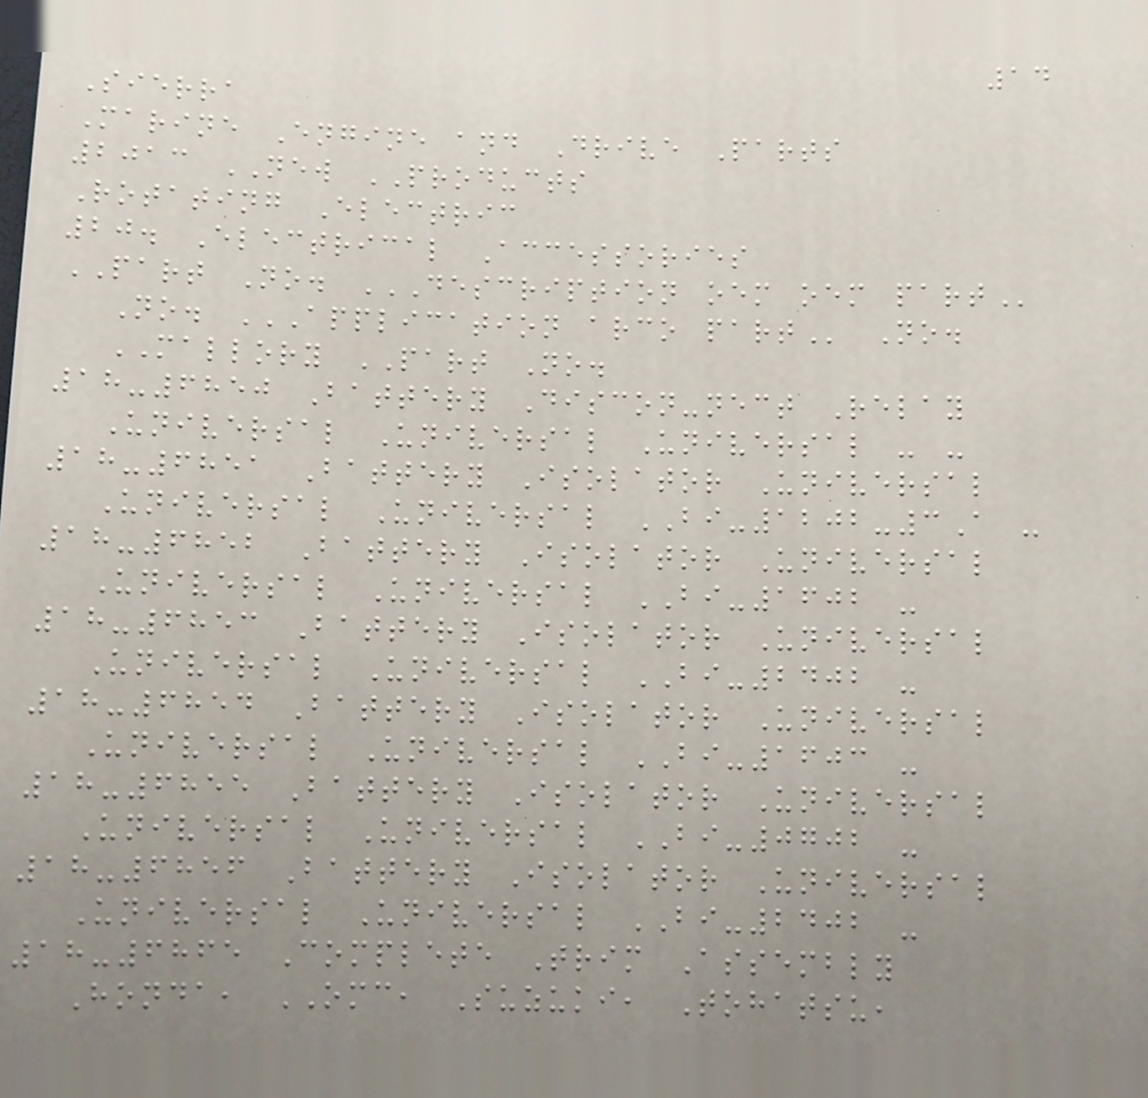14
Sierra
Marine Engine and Drive Parts
2013 NEW PRODUCTS
Rotating Electric
20. Electrical Accessories
PART No. DESCRIPTION OEM OEM PART
No. APPLICATION ARCO PART No.
MALLORY PART No.
18-6850 Battery Discon-nect Relay
Universal Universal Universal - -
18-6851 Battery Isolator Universal
Universal Universal BI-1202-3A -
18-6852 Battery Isolator Universal
Universal Universal BI-1602 -
18-6853 Battery Isolator Universal
Universal Universal BI-2402 -
18-6854 Battery Isolator Universal
Universal Universal BI-1603 -
18-6855 Battery Isolator Universal
Universal Universal BI-0702 -
18-6856 Battery Isolator Universal
Universal Universal BI-2402 -
18-6865 Complete Trim Assembly
Honda, OMC, Suzuki, Tohatsu,
